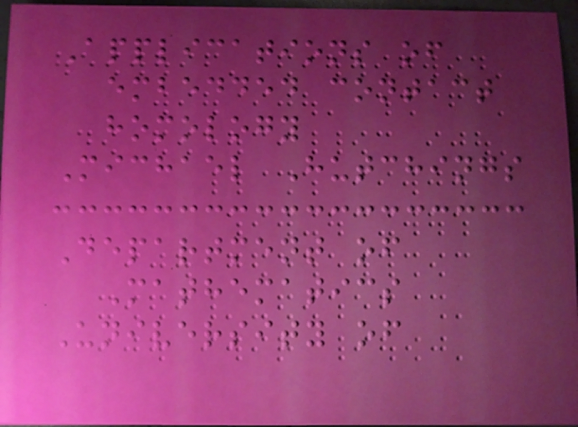Applications of
embedded contact
homology
Michael Hutchings
Department of
Mathematics
University of
